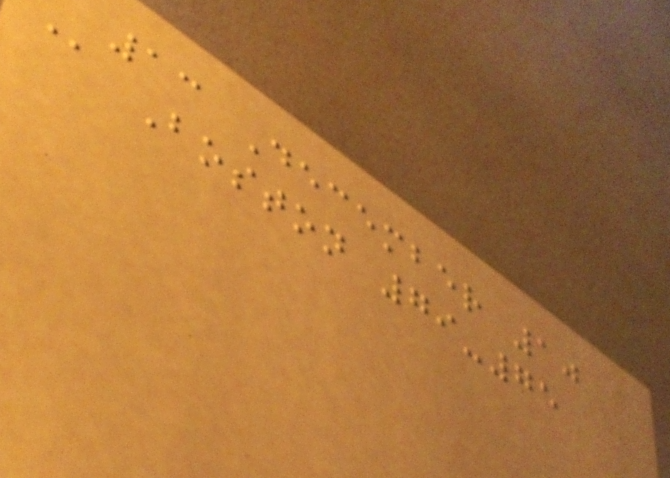13 December 10
@ Boston 79-75
